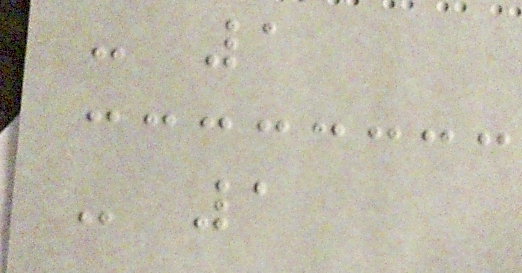- 1
- 1
